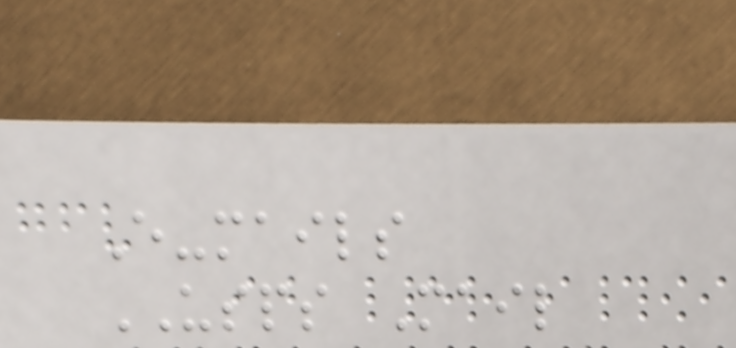E-mails
USPS Mail
